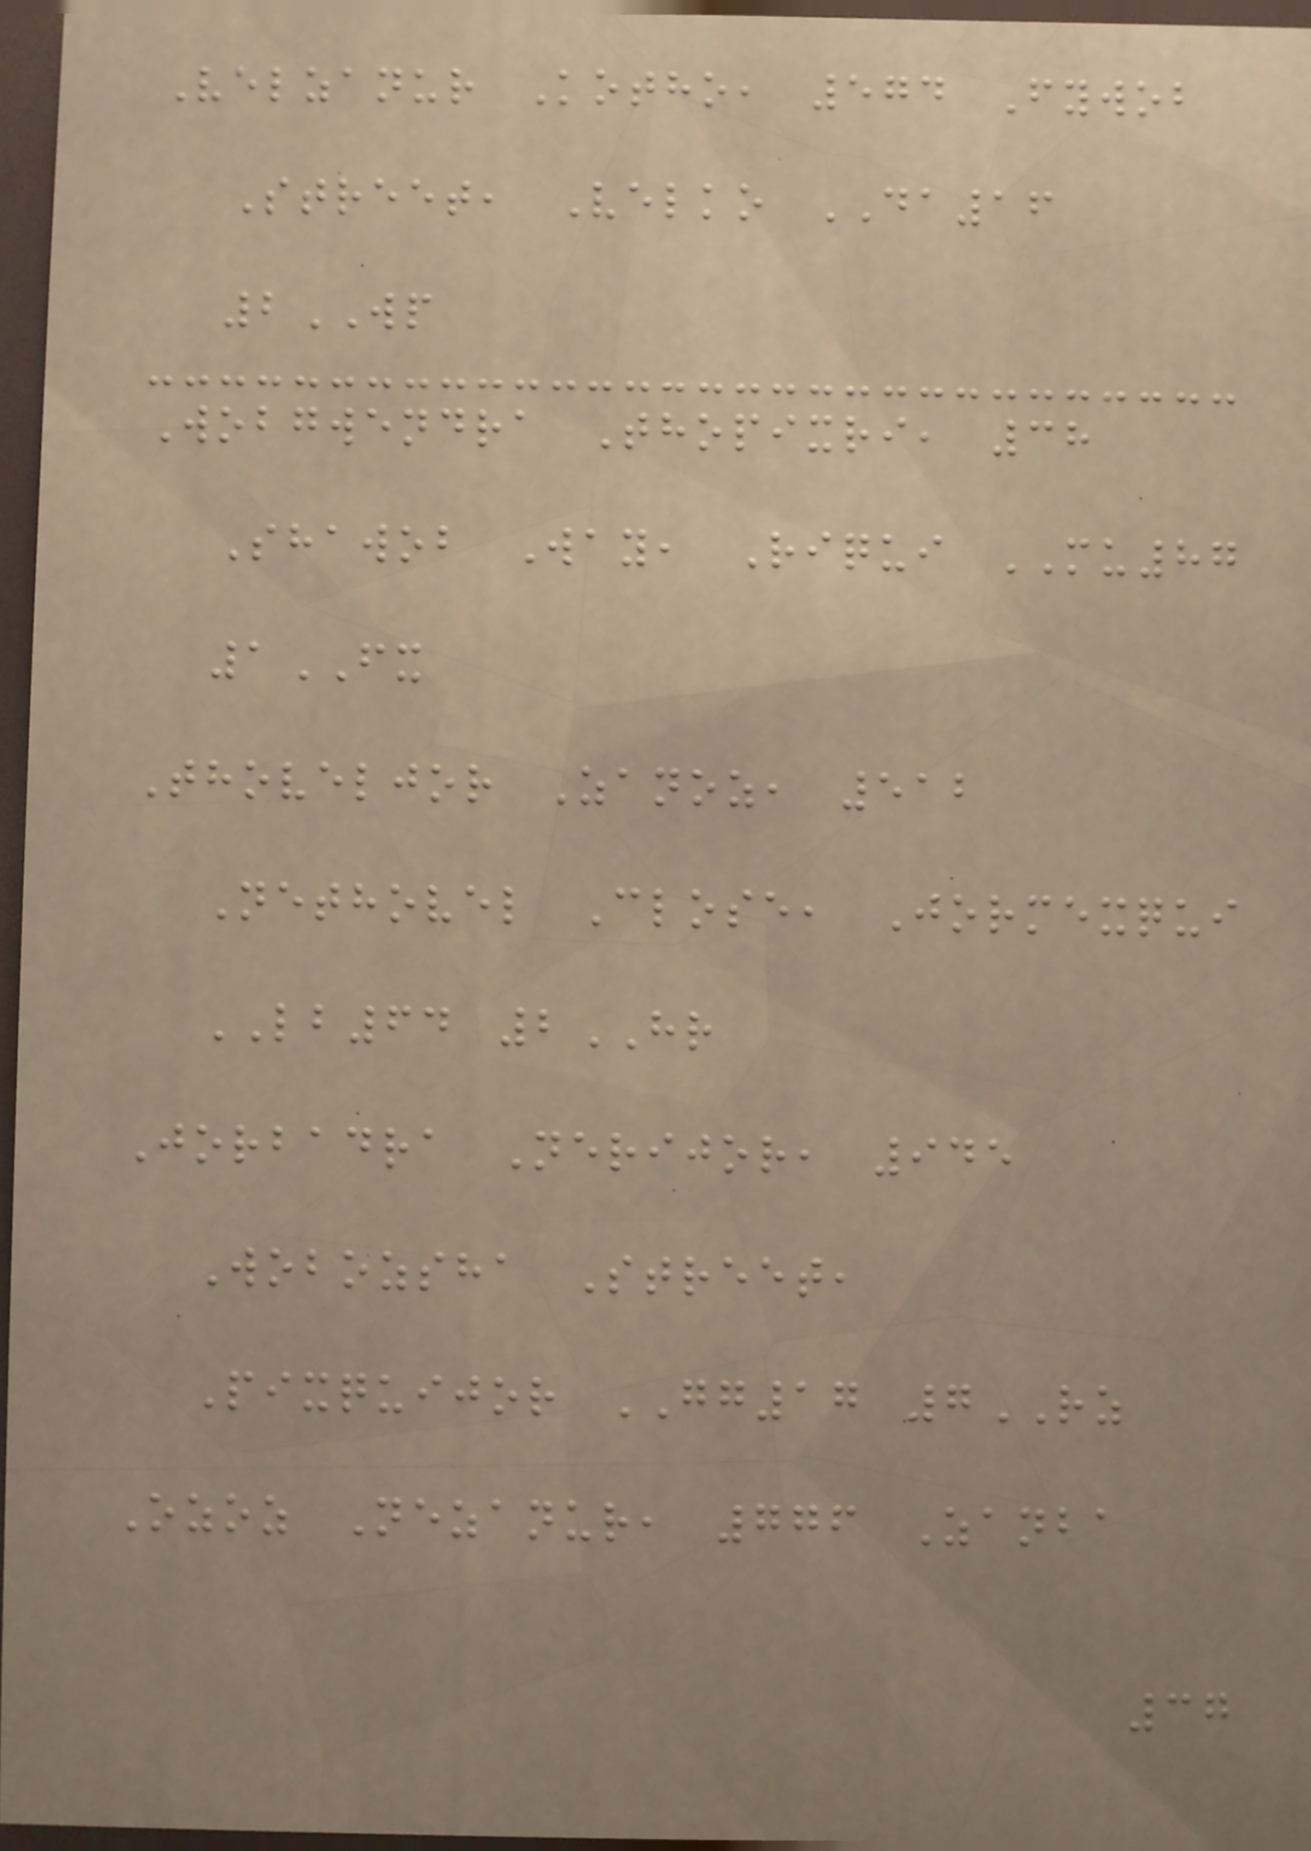Velzanur Kotho, 574 Fywob
Street, Velko DA16
2WP
Wobgwendra Thopixri, 38
Shawob Way, Riqui MU87
1FX
Thoveljor Zanoz, 512
Nethovel Close, Jormexqui
LB64 2HR
Jorbadra Nerijor, 945
Wobozsha Street,
Pixquijor GG17 7RZ
Ozoz Nezanur, 776 Zanba
37
